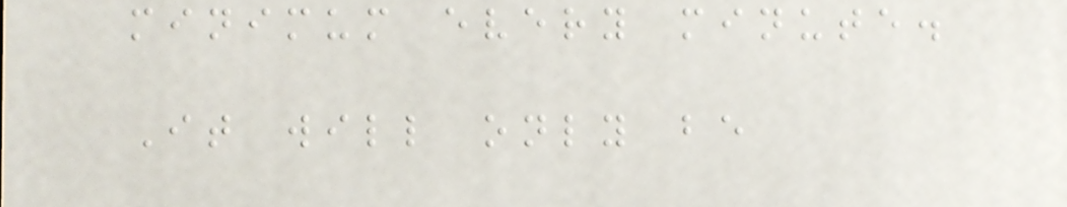minimum every minute.
It will only be
